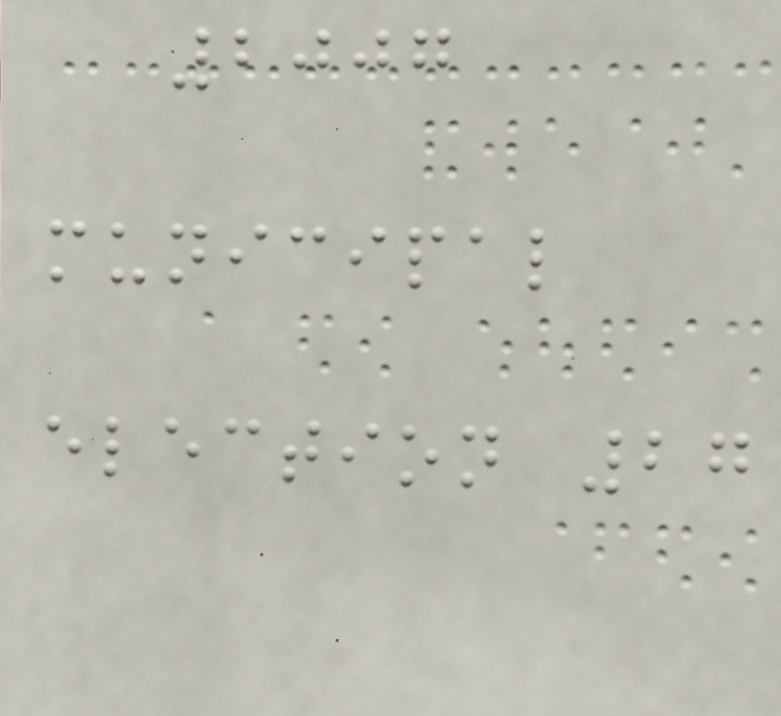2007
municipal
election 27
